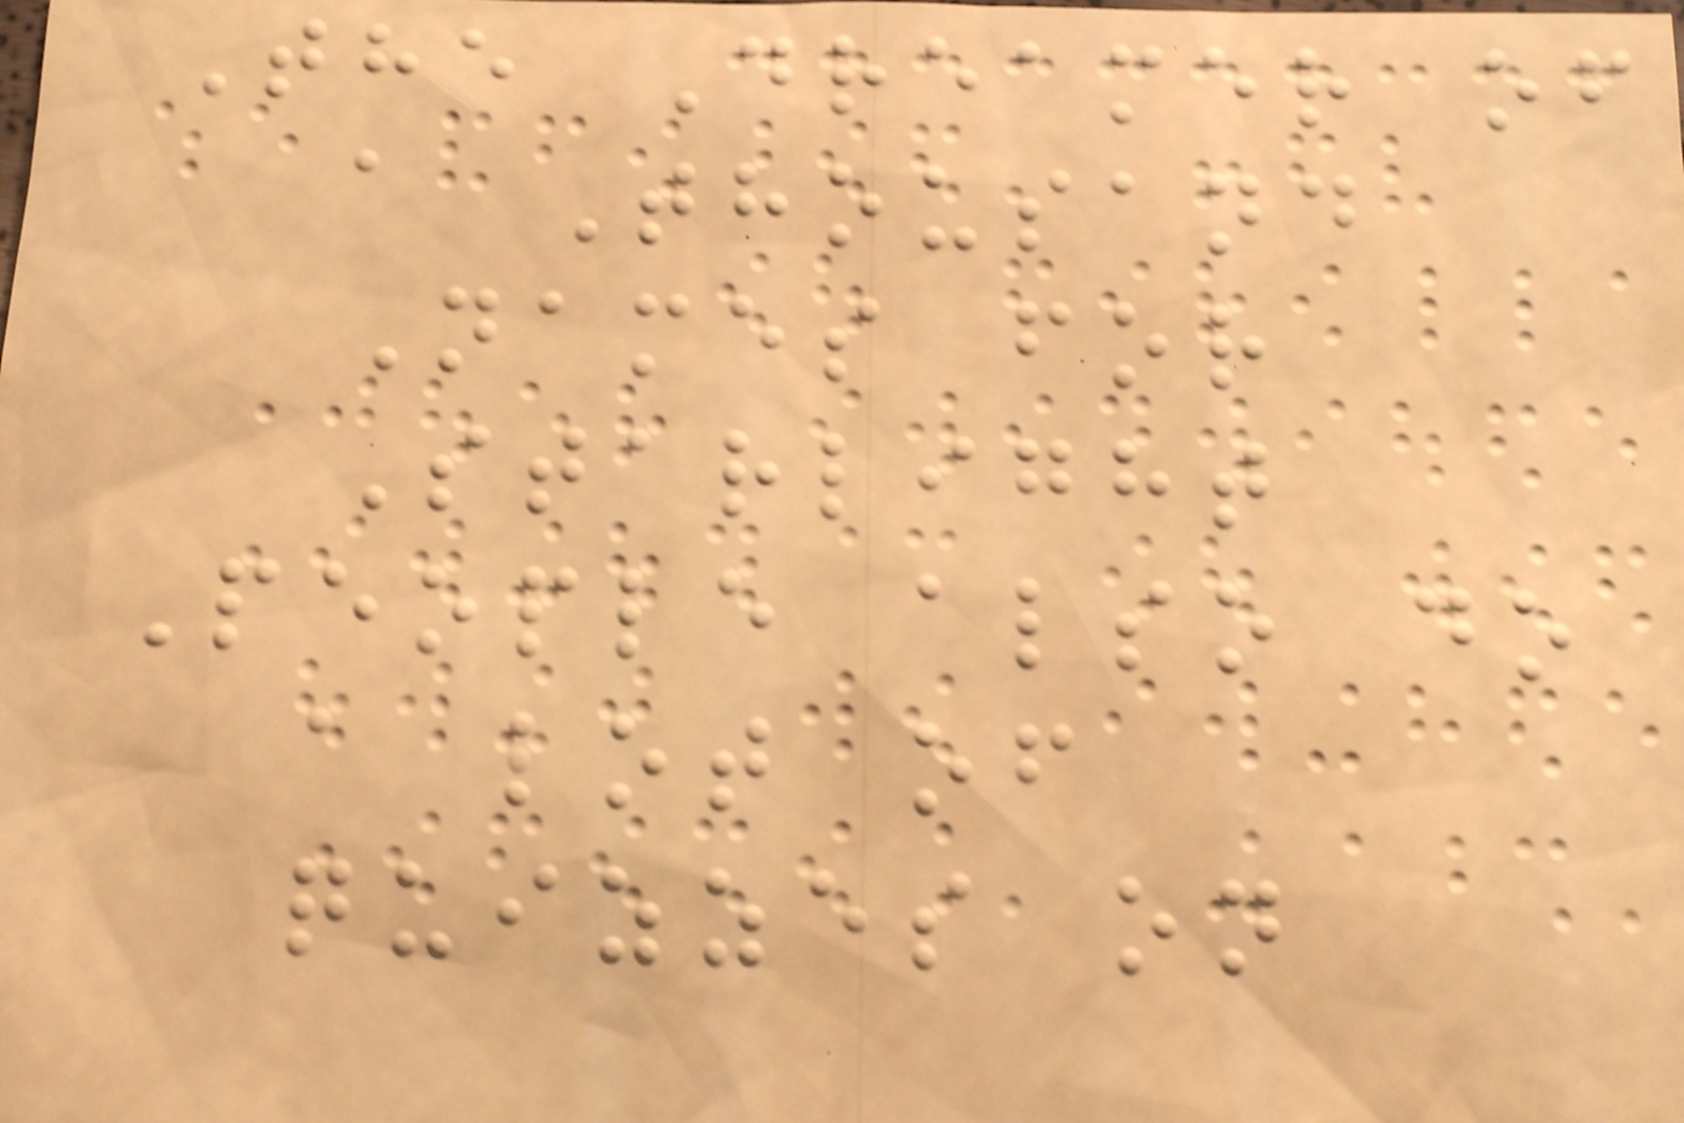The Dreamer of
a Thousand
Names for
Starlight
People also do
a lot of
quizzes on
